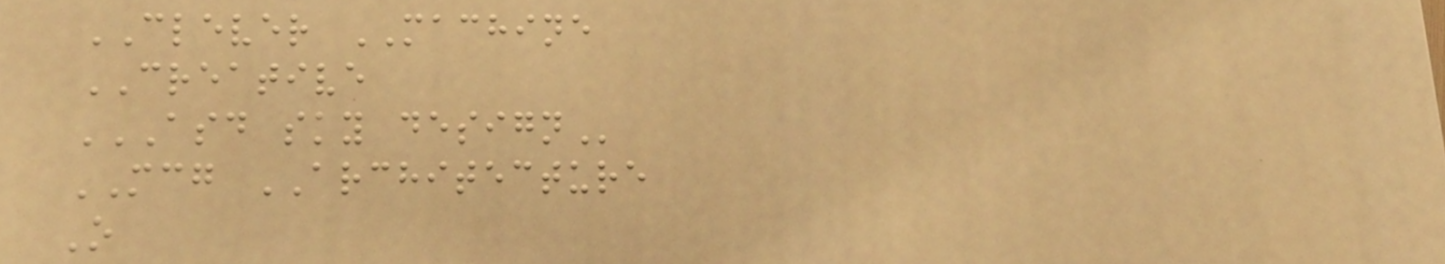CLEVER MACHINE
CREATIVE
ASD SKY DESIGN
MCG ARCHITECTURE
O
